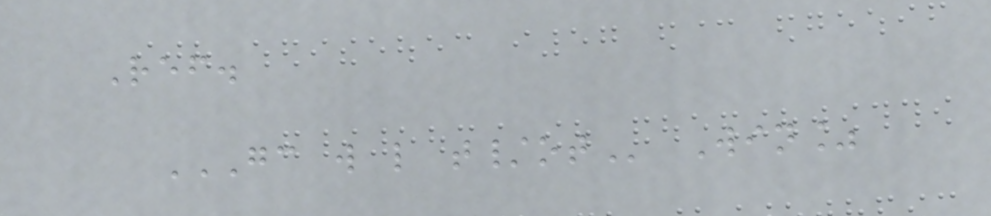Ref.
GC W L T/OT Win%
